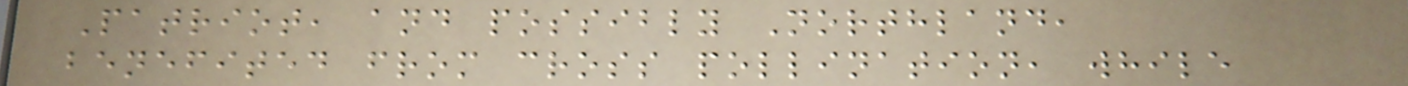Patriot, and possibly Northland,
benefited from cross pollination, while
